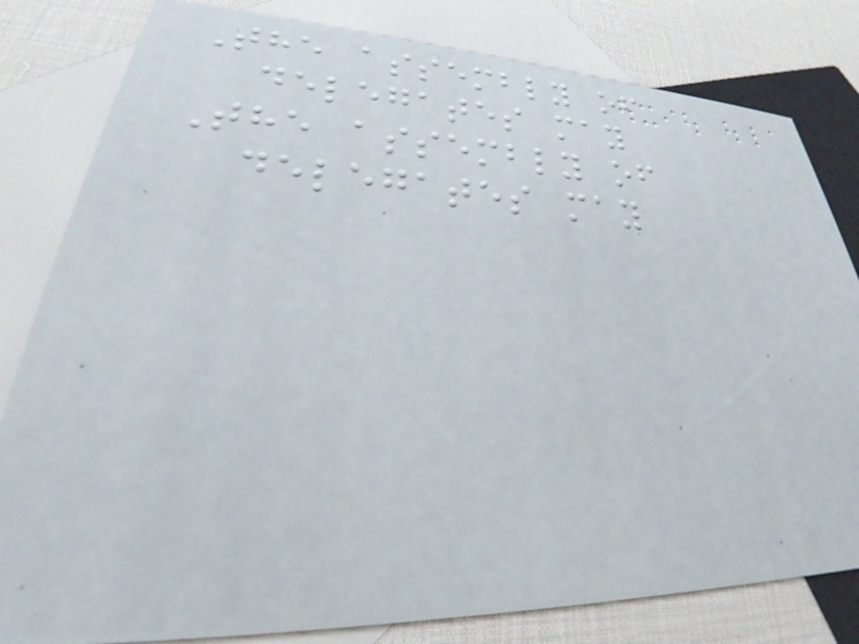The assembly of
delegates may
The assembly of
delegates may
